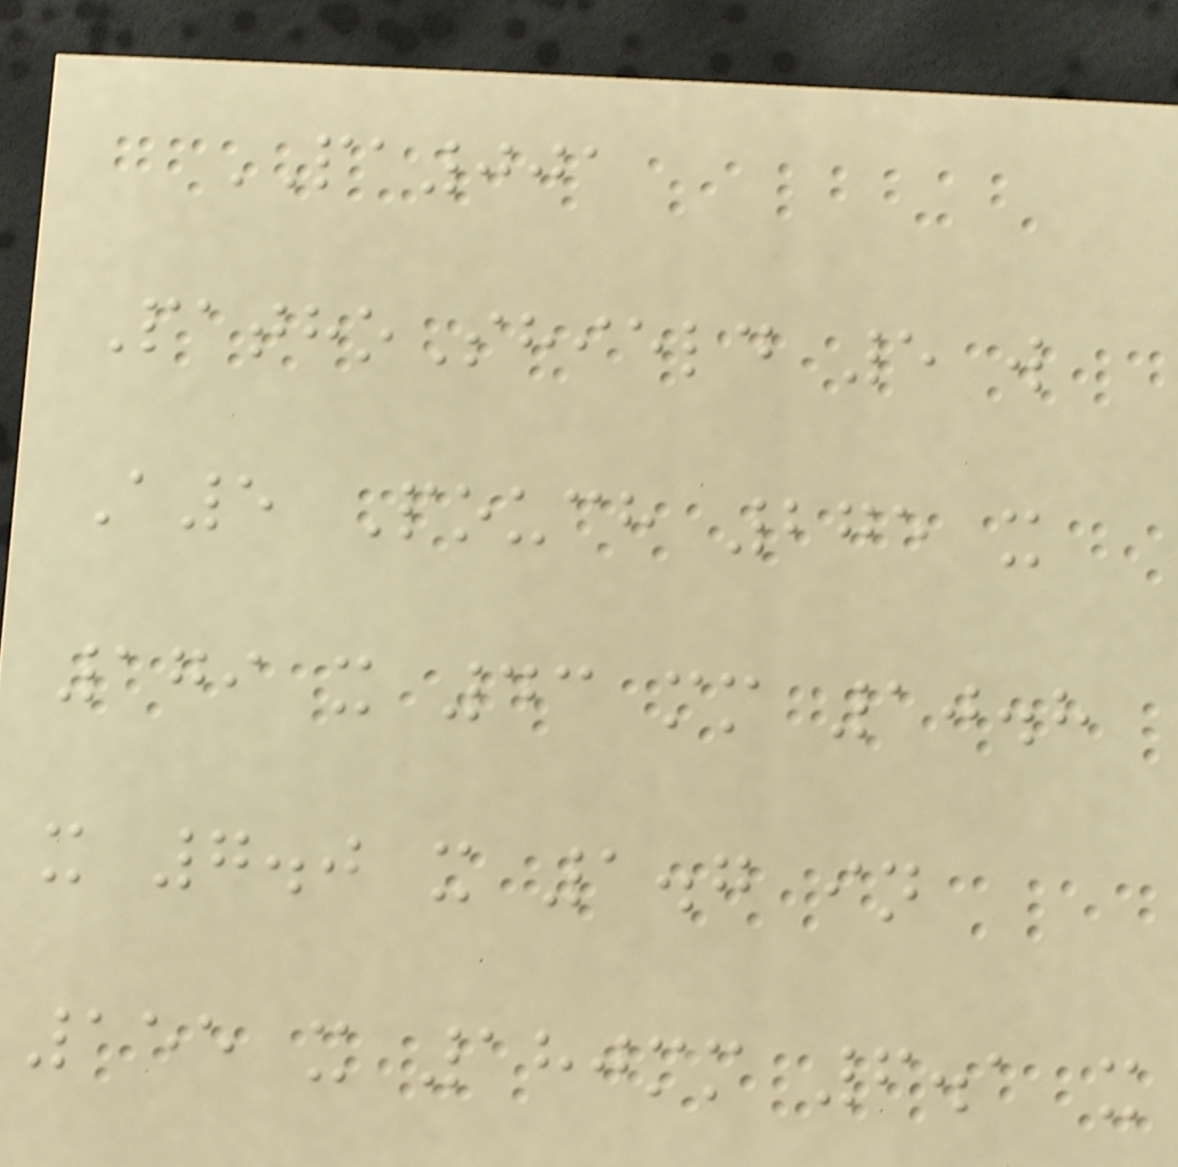PA001
PathoShield 5 w
A5 Pouch 275 x
179 x 43 mm 10.8
x 7.0 x 1.7 in
155 x 180mm 6.1 x
